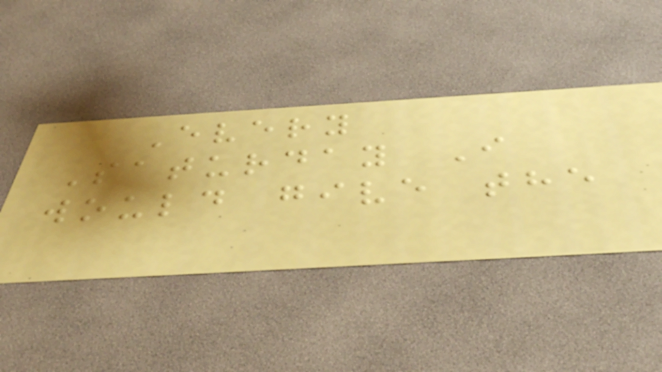Every
Saturday I
would give the
